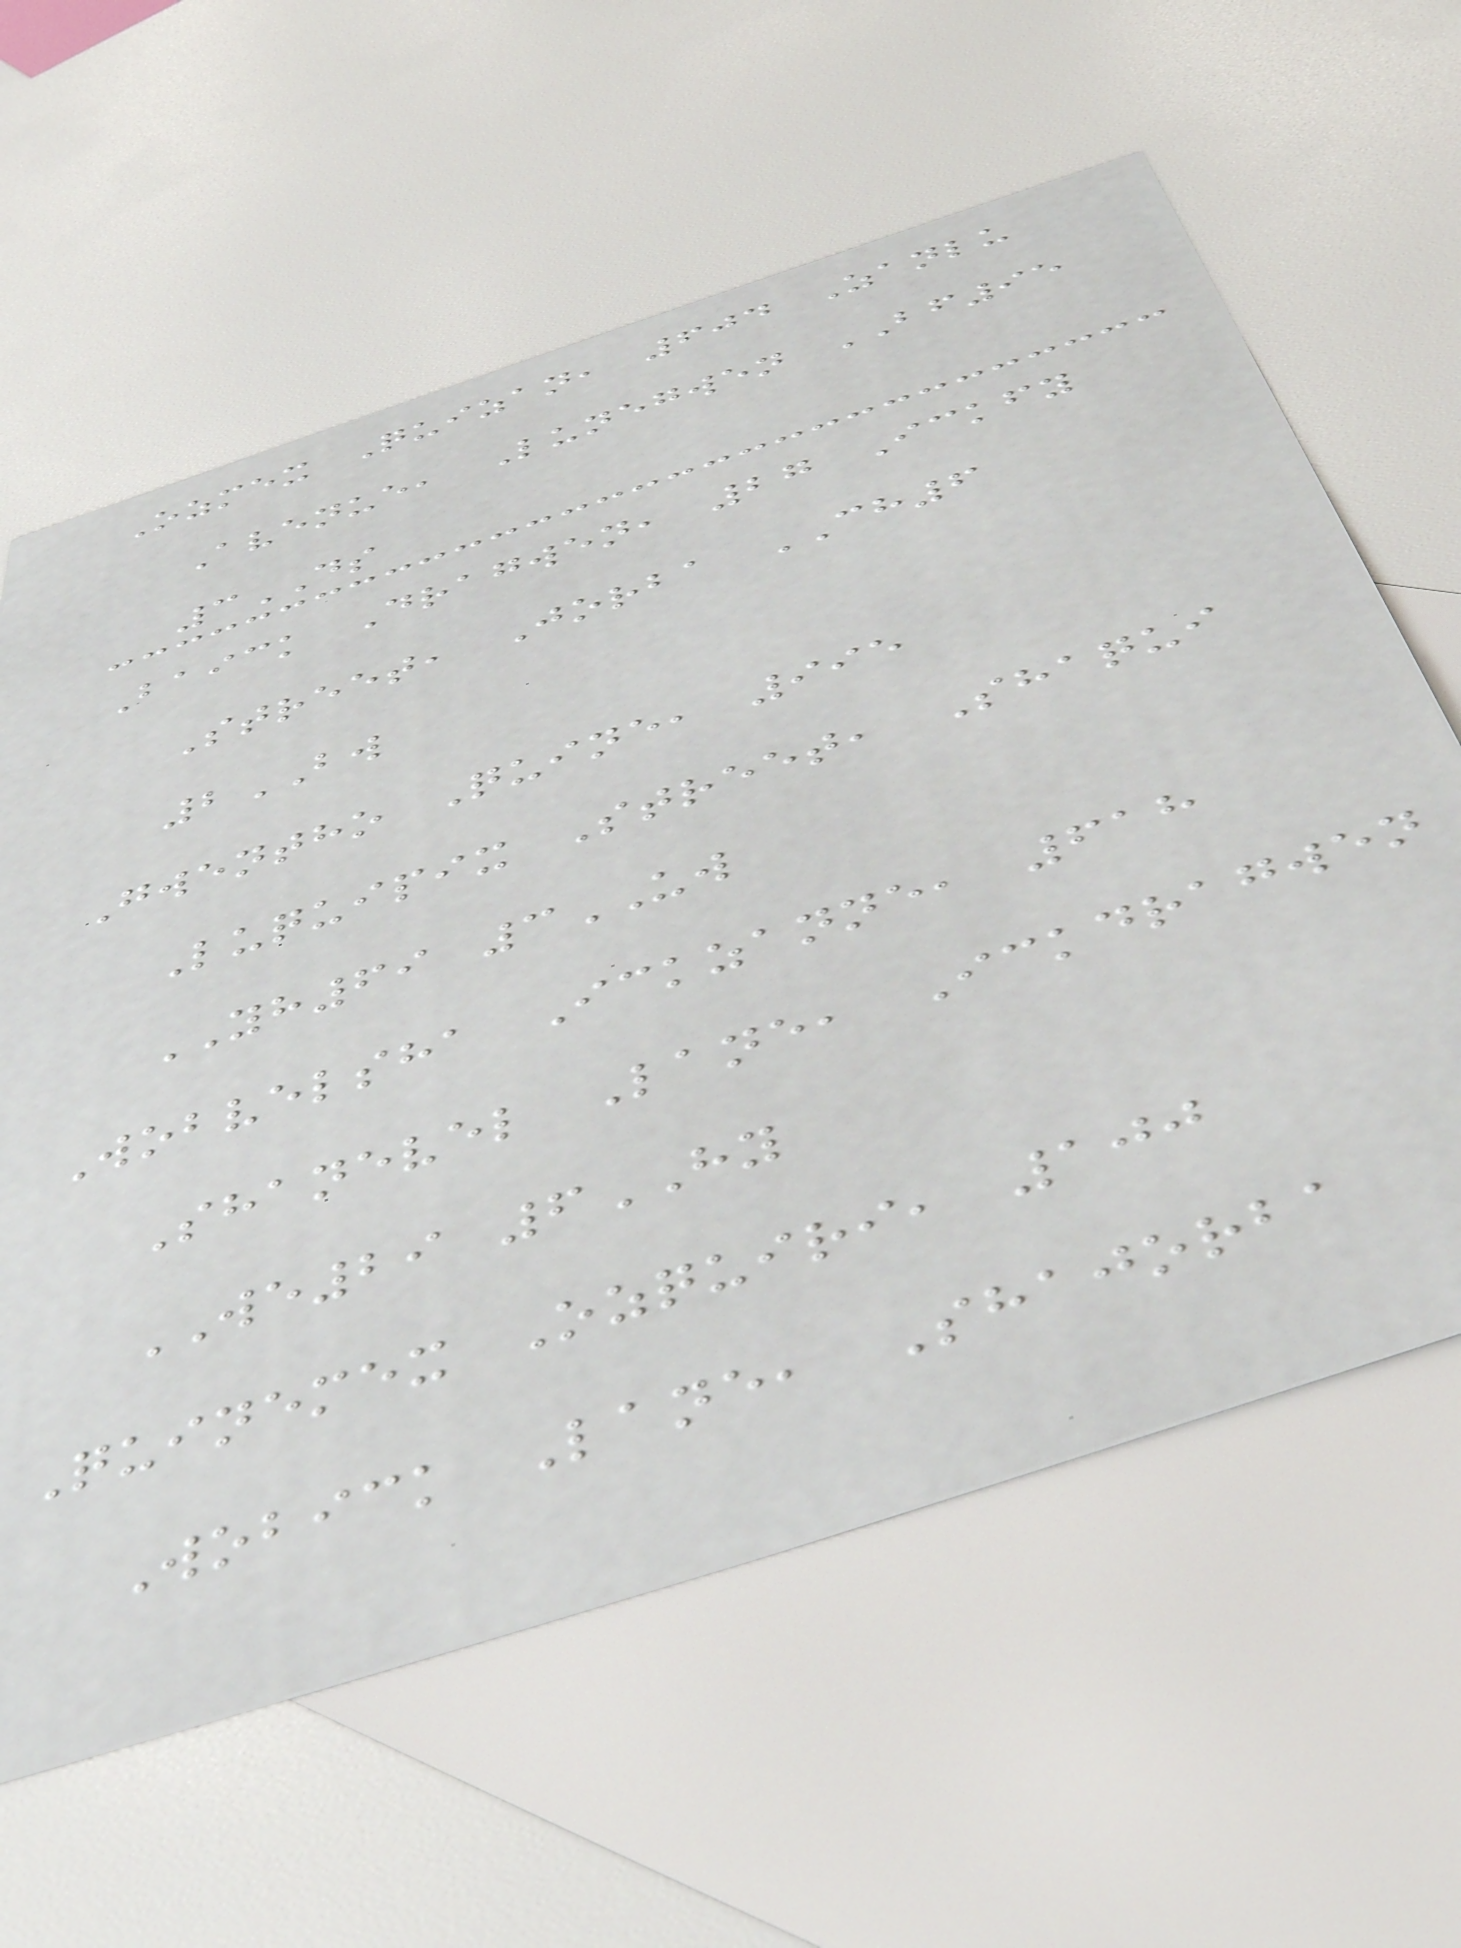Ozmex Quizan, 604 Zanlu
Avenue, Lunegwen BF95
3DS
Baick Dragwen, 27 Ickfy
Street, Jorba CH6
2BW
Gwentho Quine, 995
Luquipix Street, Shaqui
YH69 3UW
Wobvelsha Ickzanne, 618
Shanevel Lane, Ickdragwen
WE29 6HY
Quinemex Ozquiri, 100
Wobick Lane, Shajorba
